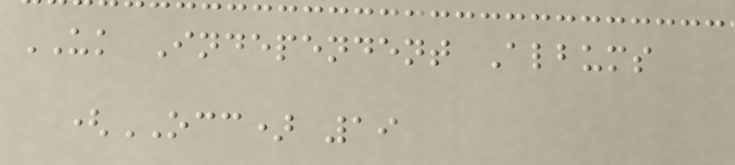UK Independent Albums
(OCC) 19
